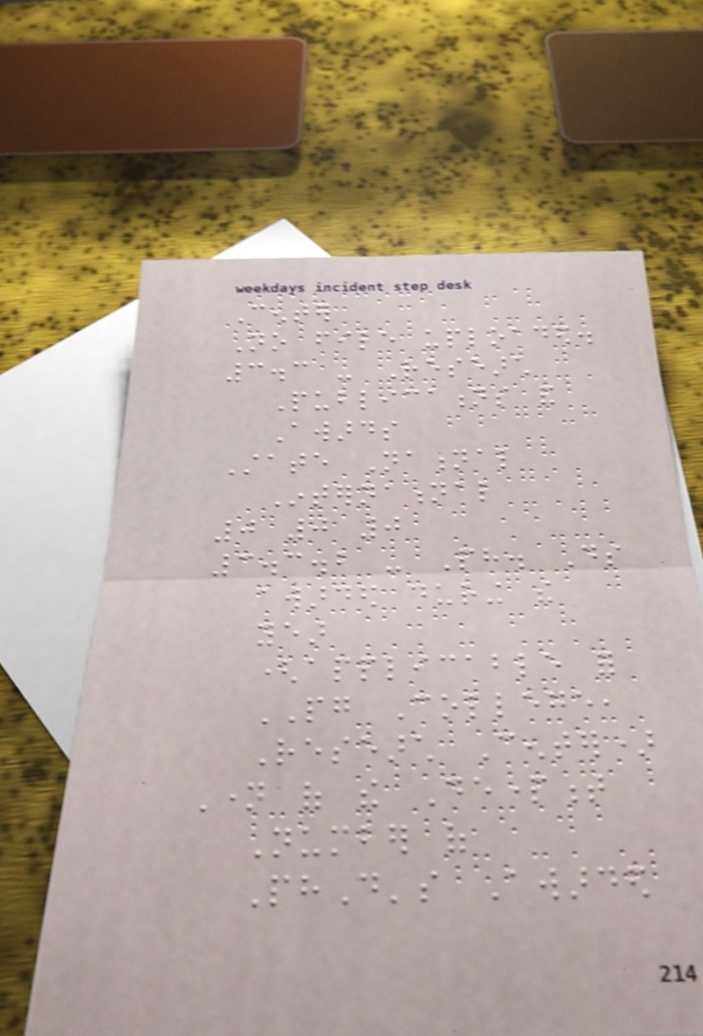Center
No file uploaded.
3.3 - Research
Publications and
Awards
State National
International
0 0 0
3.3.2 - Ph. Ds
awarded during the
year
(applicable for
PG College,
Research Center)
Name of the Department
Number of
PhD's Awarded
